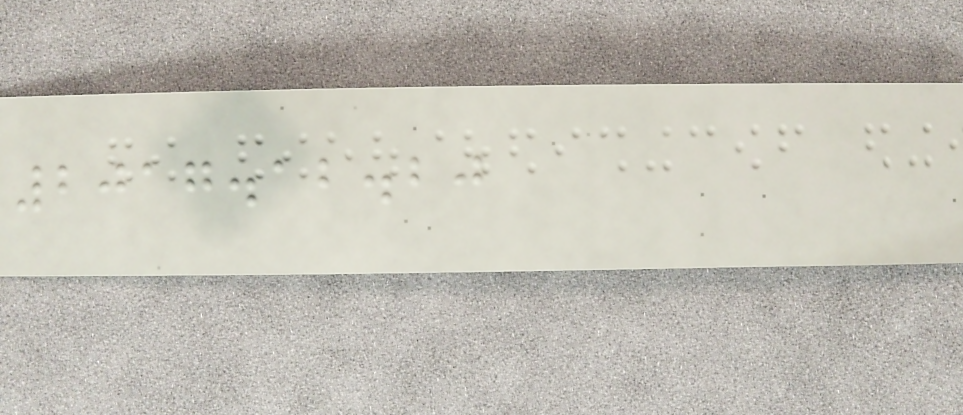2017.12.20
